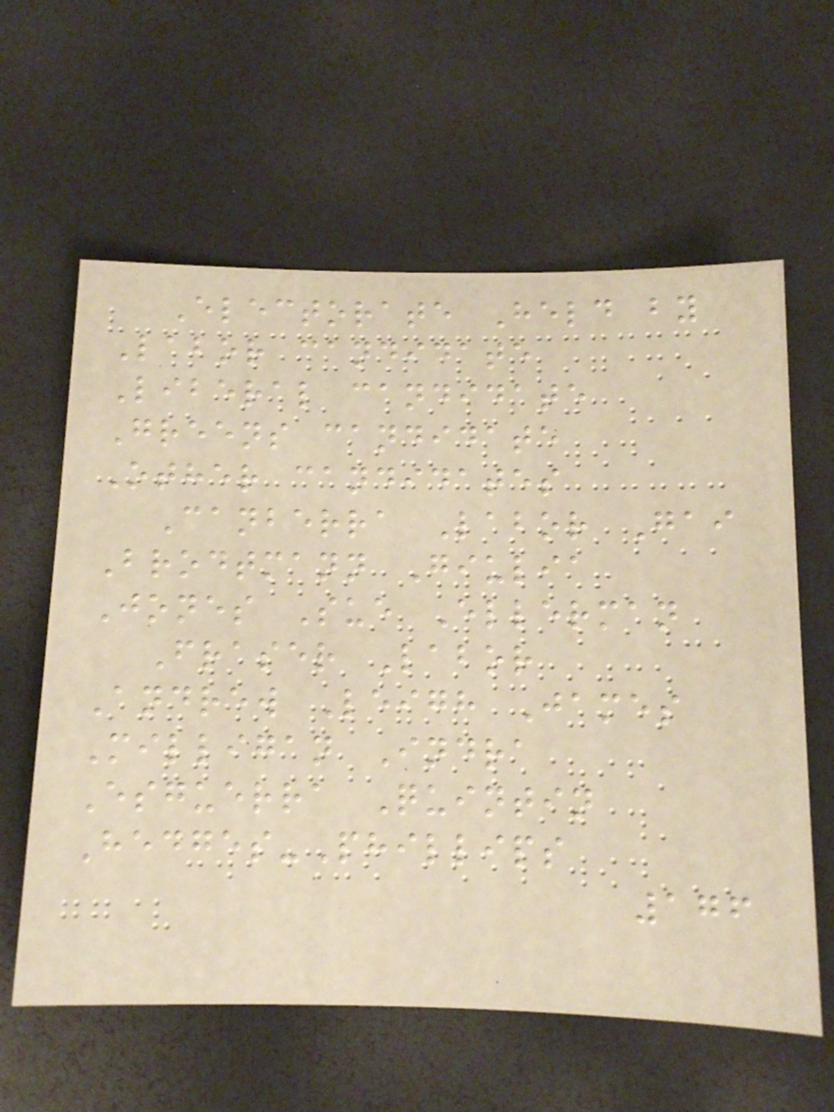Electorate Held by
Labor candidate
Liberal candidate
Greens candidate
Other candidates
Canberra Labor Gai
Brodtmann Giulia
Jones Sue Ellerman
Fraser Labor
Andrew Leigh James
Milligan Indra
Esguerra Quintin
Hedges-Phillips
176
